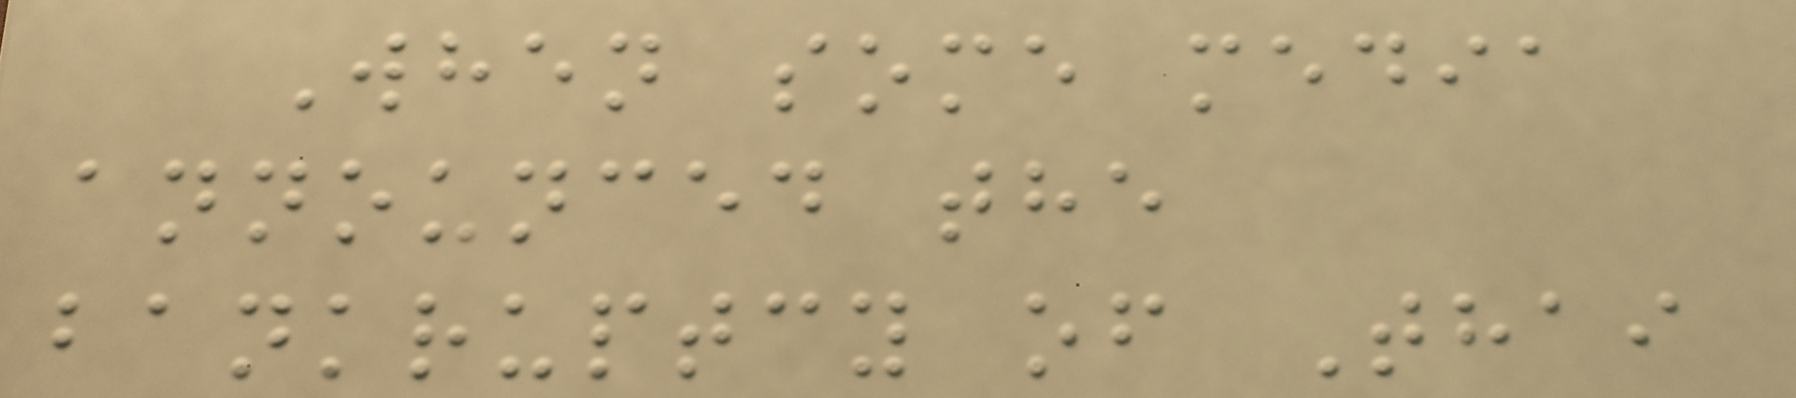When some media
announced the
bankruptcy of Thai
